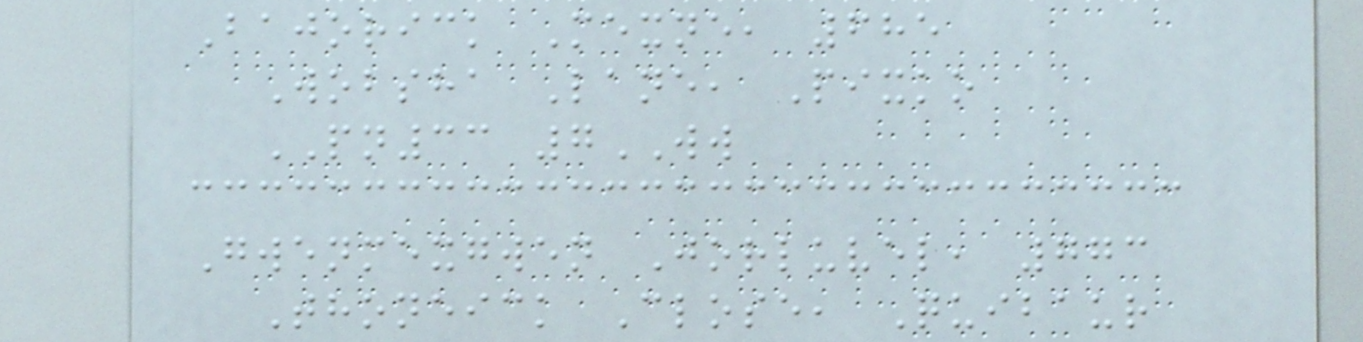Bajorick Mexne, 685
Wobsha Lane, Pixko
PN33 7WW
Gwenmexgwen Jorluvel, 773
Thoneick Close, Quibaur
